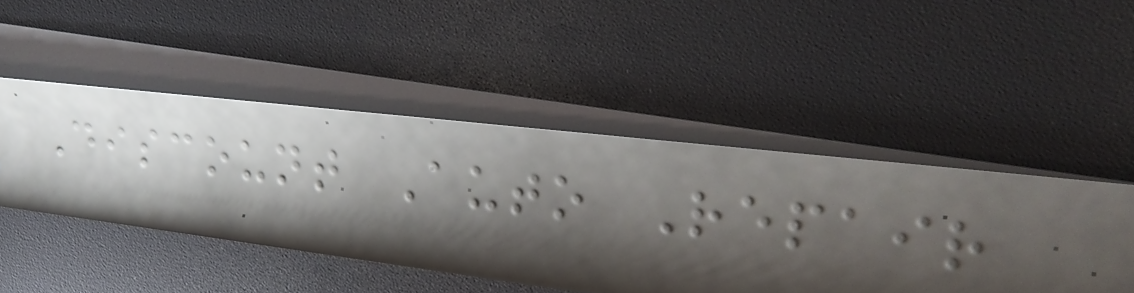Discount Auto Repair
